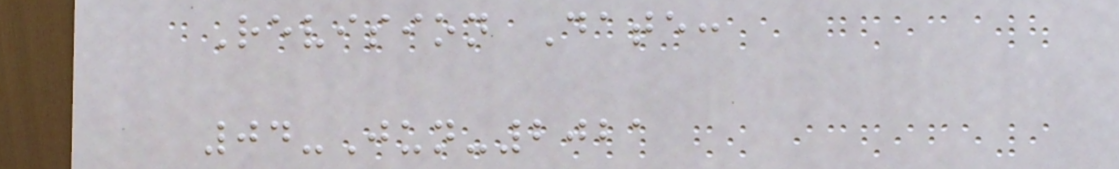Revision Date:
04-Jun-2021
